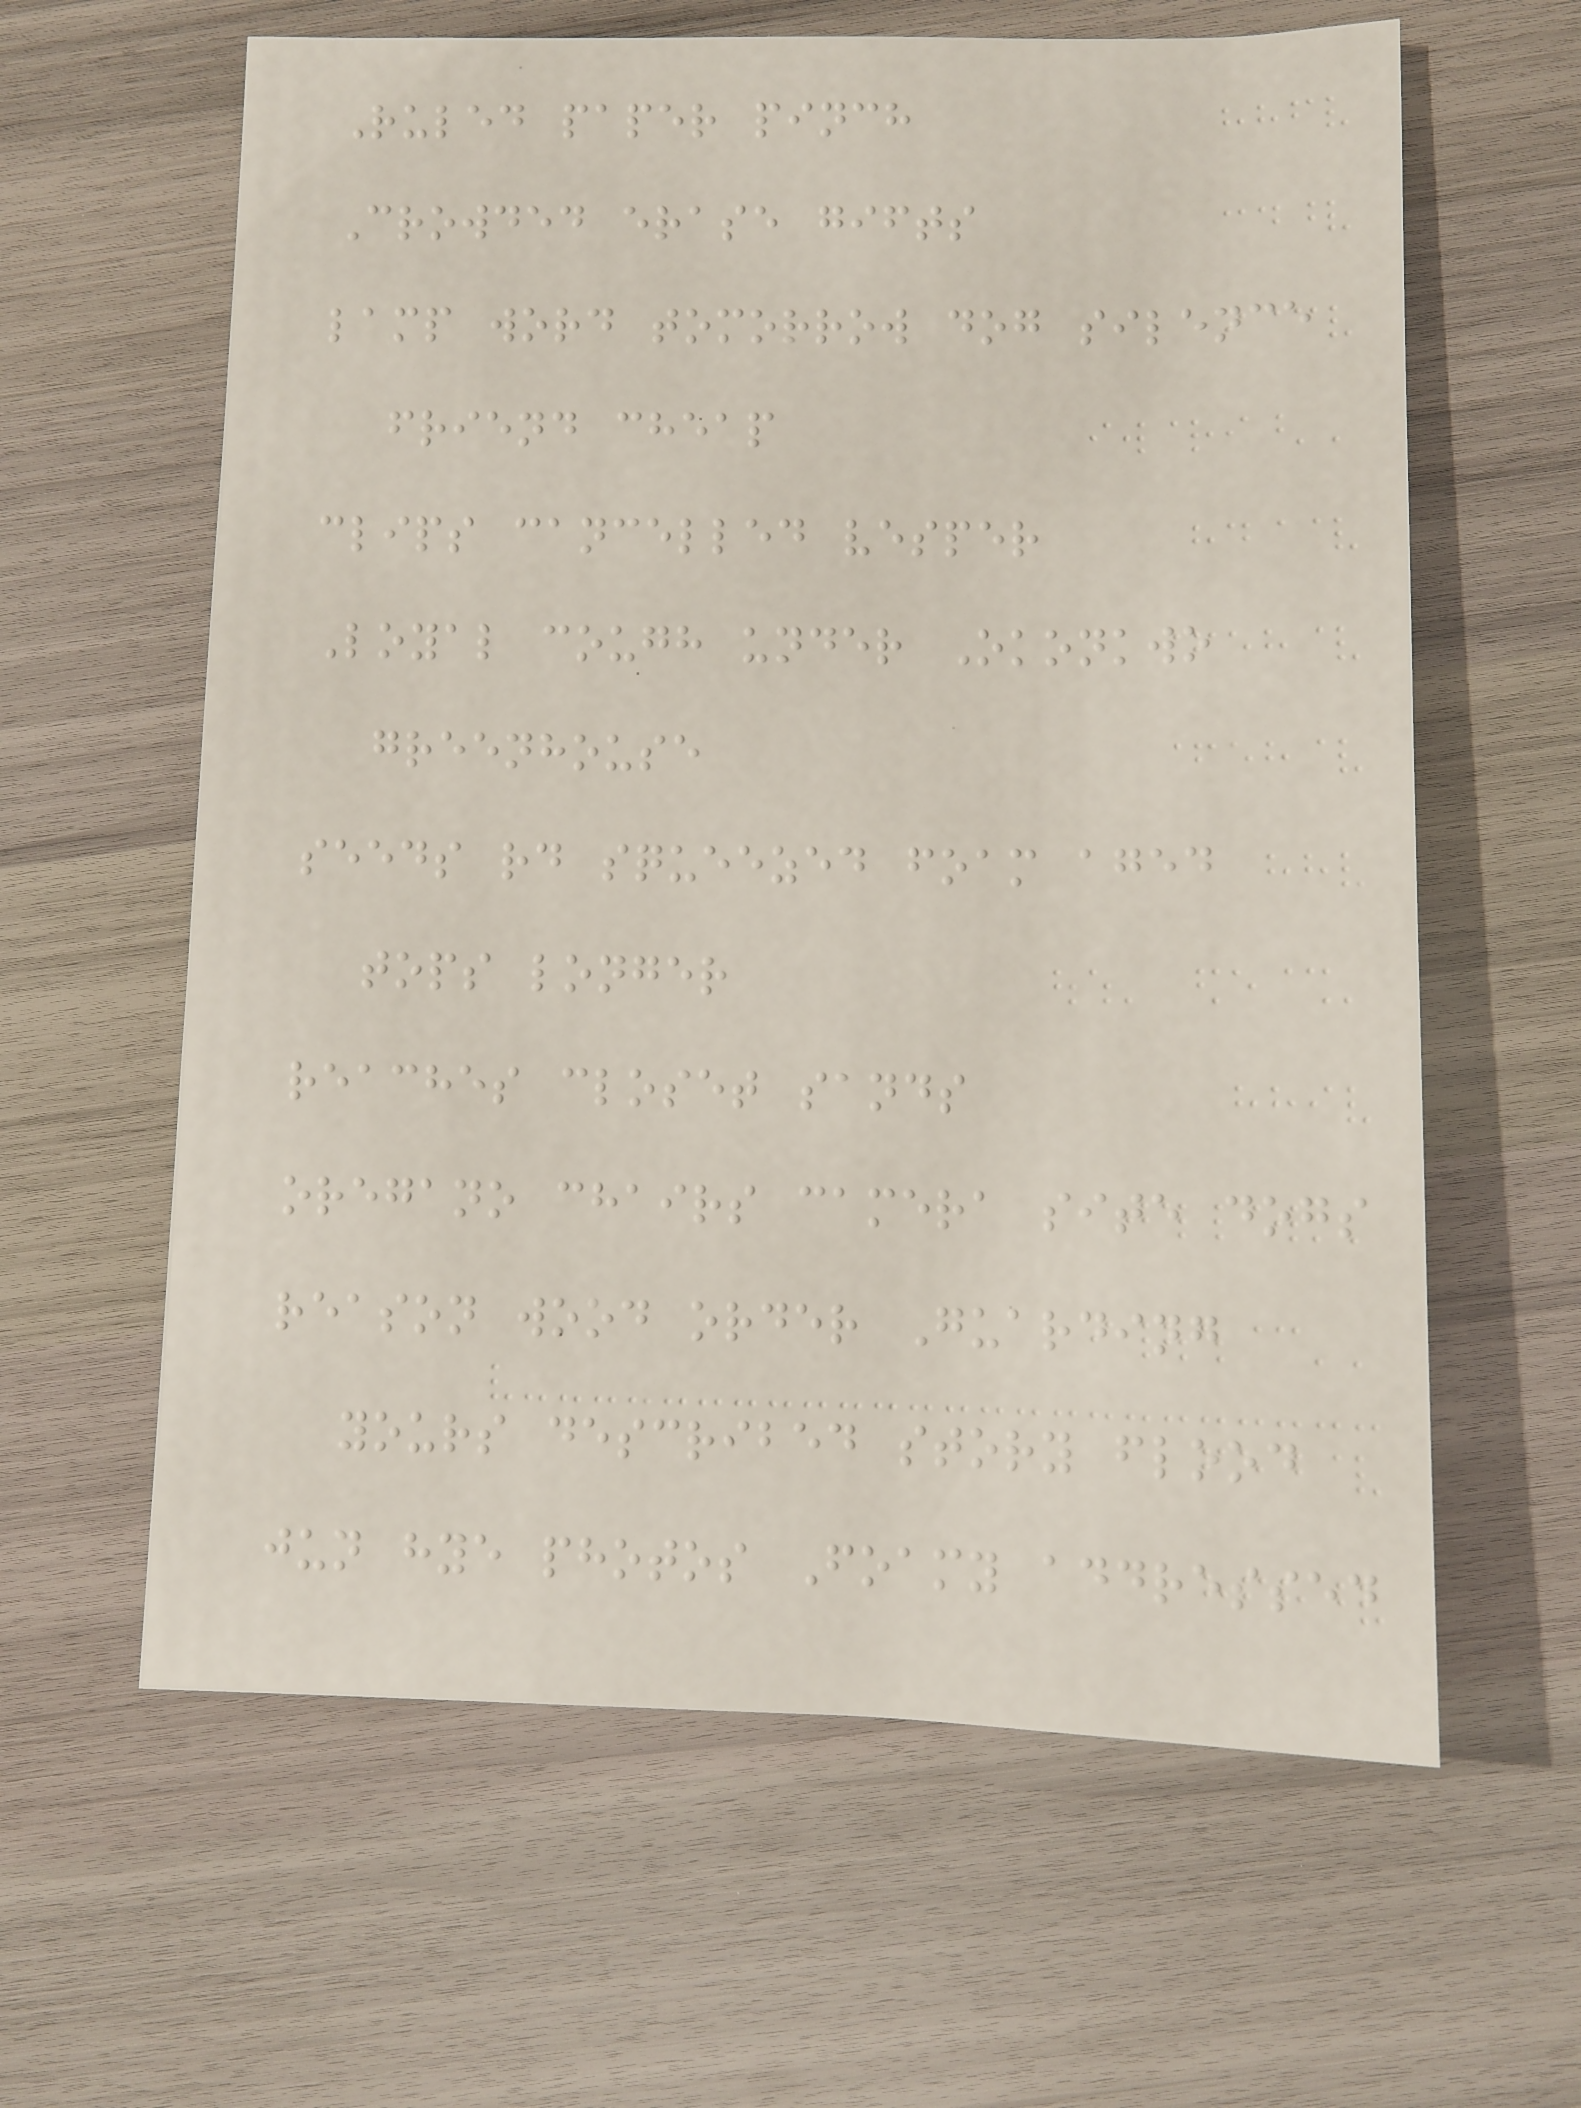Ruled paper pinch
Crowded erase gifts
lamp word tomorrow dog silence
friend cheap
clips cancelled vesper
Loyal cough under Okonkwo
greenhouse
seeds rd squeezed foam aged
tops longer
reaches closet sands
oregano chairs camera site dogs
reason wood order Guarding
yours described story flood
jun hye photos Foamy addressed
